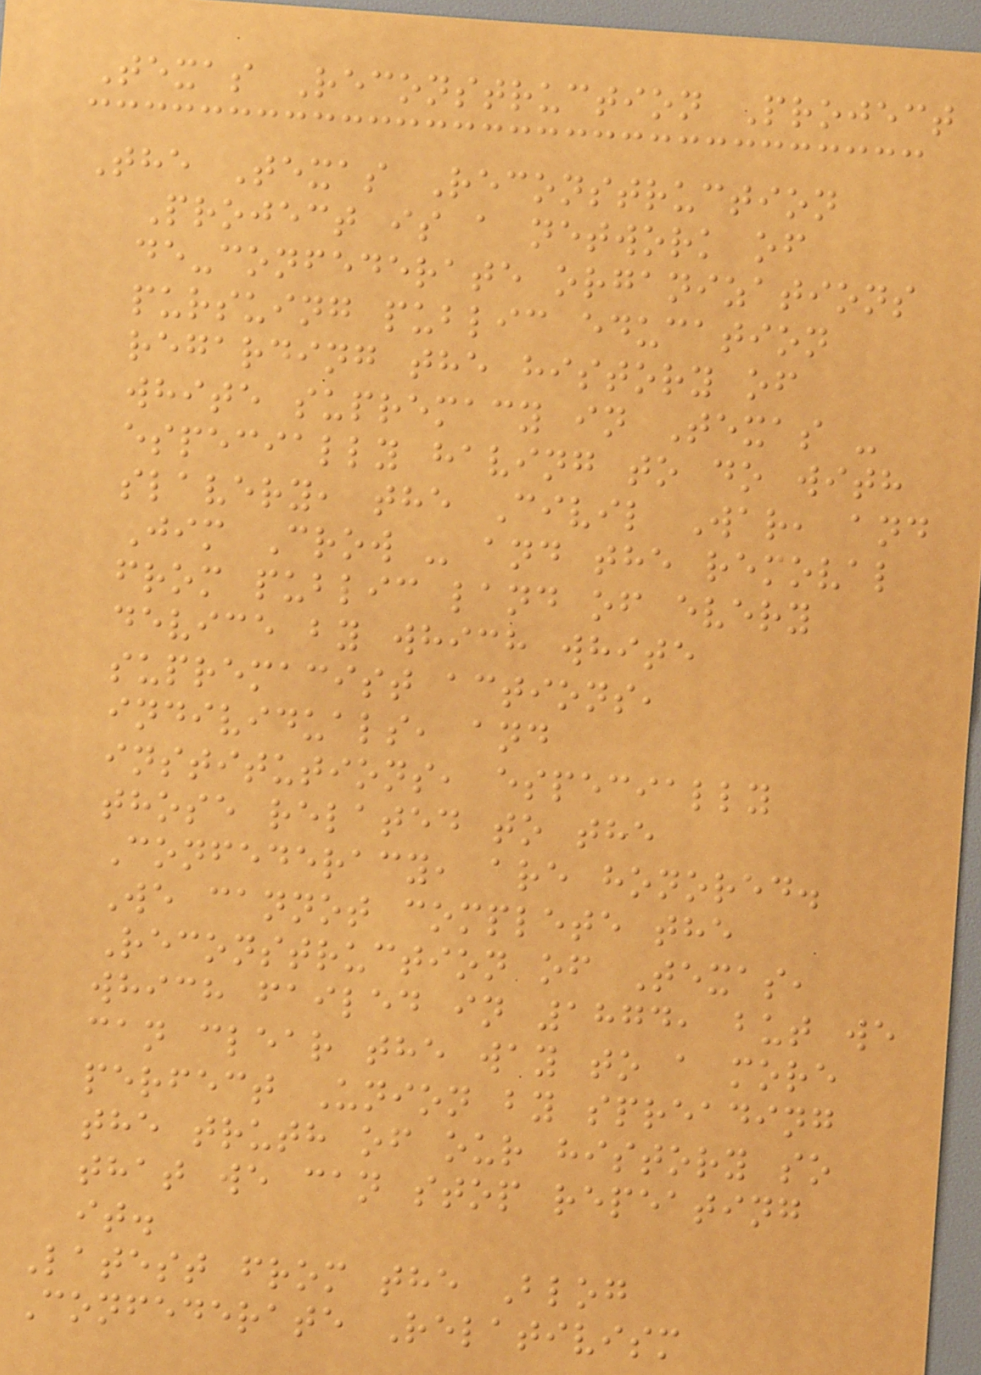Texas Reconstruction Project
The Texas Reconstruction
Project is a network of
de-confederate organizations
pursuing public education
regarding the history of
white supremacy in Texas -
especially having to do with
slavery, the Civil War, and
Jim Crow - and the removal
from public land of every
device by which white
supremacist actions,
individuals, and
institutions, especially
those related to the
Confederacy, are honored.
We cannot complete the
Reconstruction of Texas,
which failed in 1874, but we
can clear the way to a more
perfect Union by spreading
the truth of our history so
that we can stop repeating
it.
Latest from the Blog
Confederate Relativism
